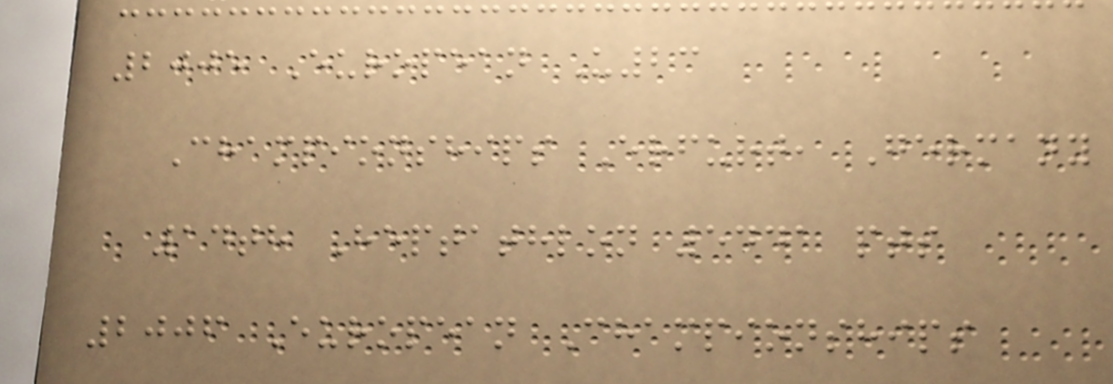2005 European U23
Championships Erfurt, Germany
14th Heptathlon 5441 pts
2006 European Championships
